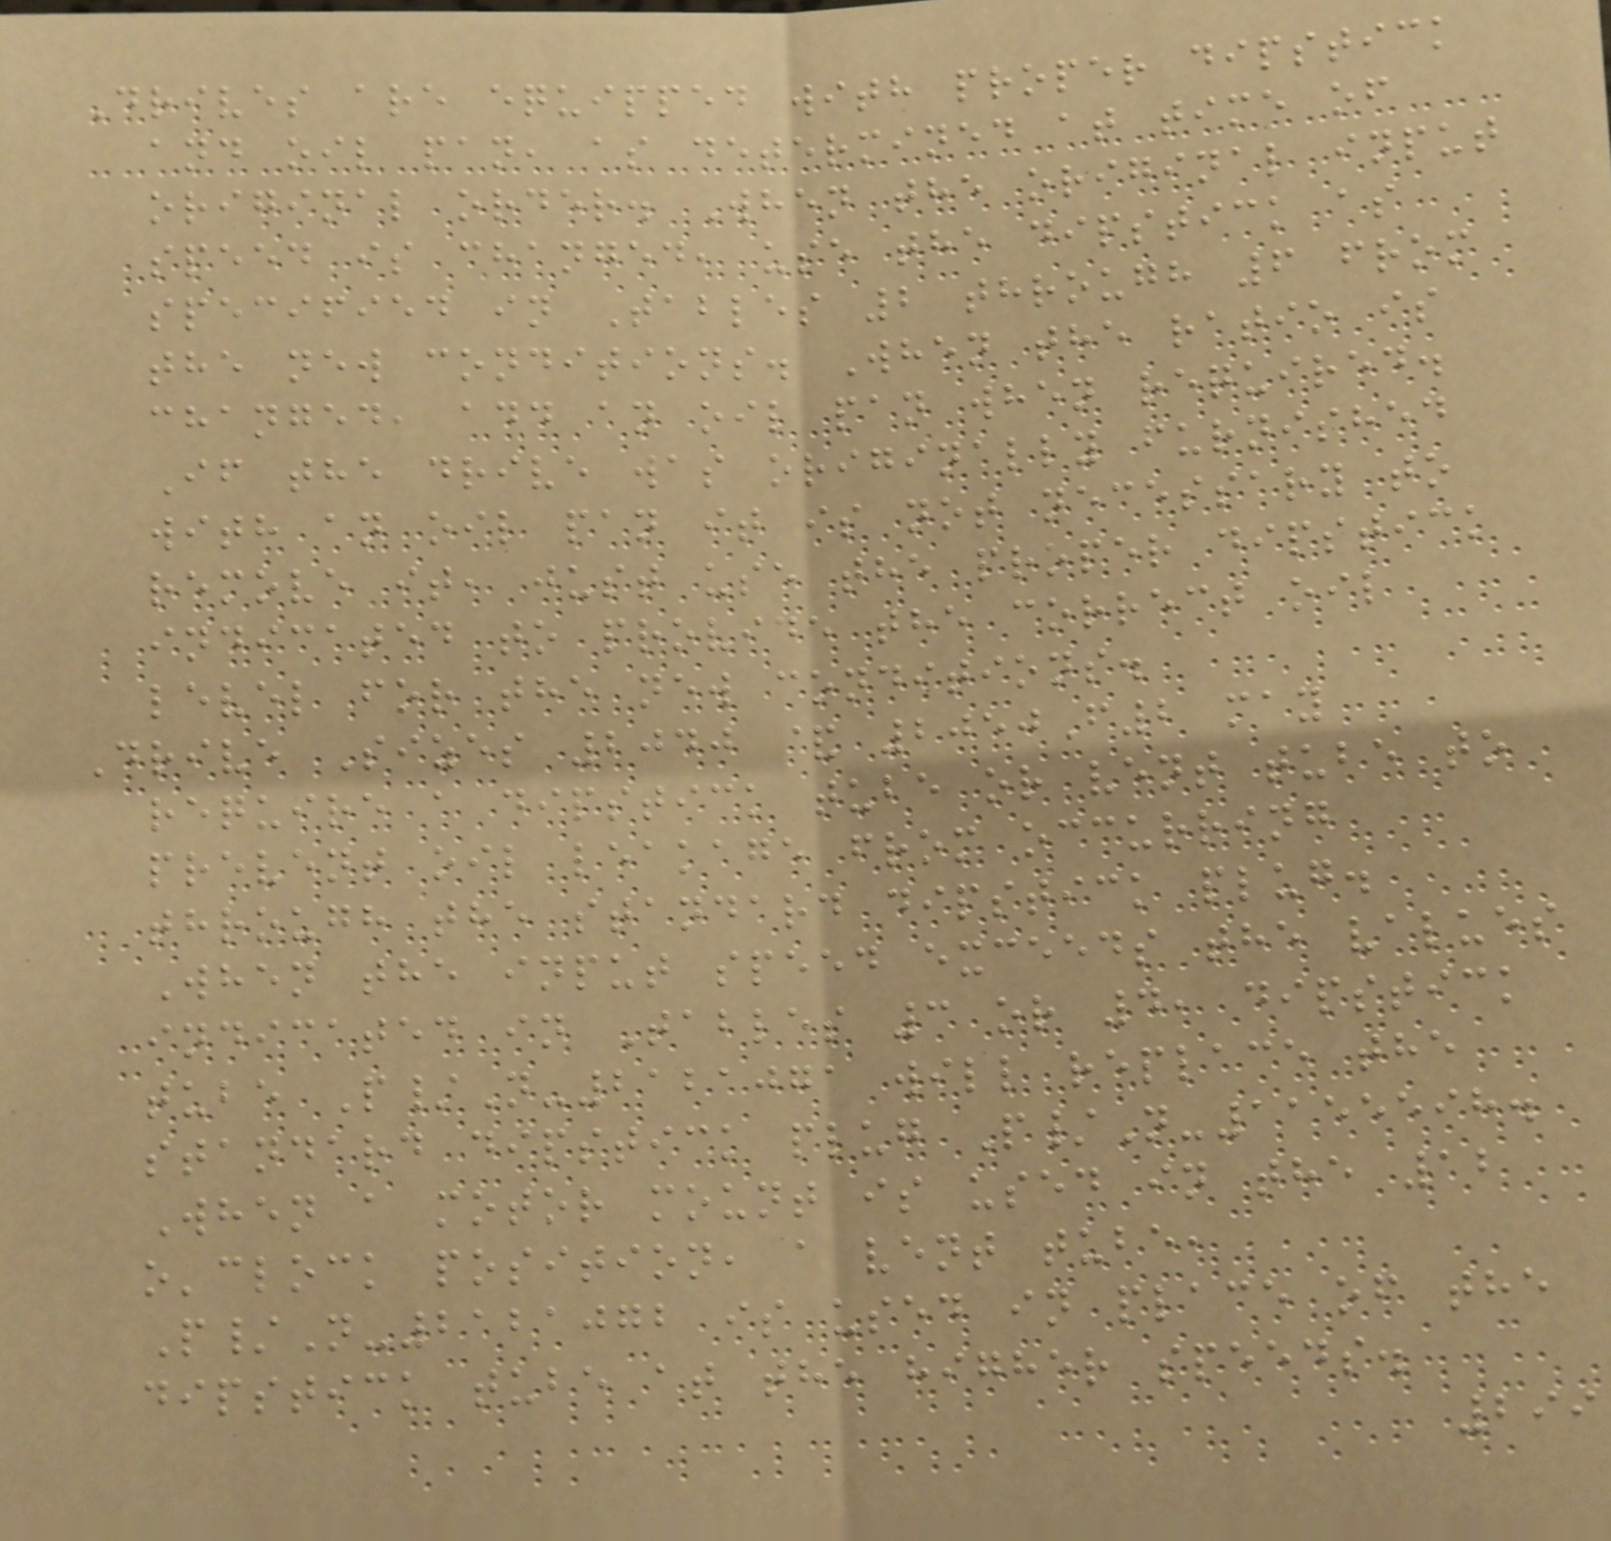Drives are equipped with proper dipstick
and oil pan, as determined at time of
original order. When the original input
speed is changed, use the dipstick as
specified in Tables 2 through 6 from
the new conditions. When the ratio is
changed, add an oil pan when required.
If the drive was originally furnished
with an oil pan it is not necessary to
remove it, just use the proper dipstick
indicated to provide the correct oil
level for the new conditions.
Drive Sizes 2040 & 2050F2 may
require a dipstick tube or vent tube to
prevent oil leakage from occurring
through the standard dipstick plug.
When the input speed exceeds the values
indicated in Tables 3 or 4, dipstick
tube P/N-2121071 will replace the
standard dipstick plug P/N-1155598.
When a motor mount is used in the 12
o'clock position, a vent tube,
P/N-2121072 is used in place of the
dipstick tube at the higher speeds.
299
